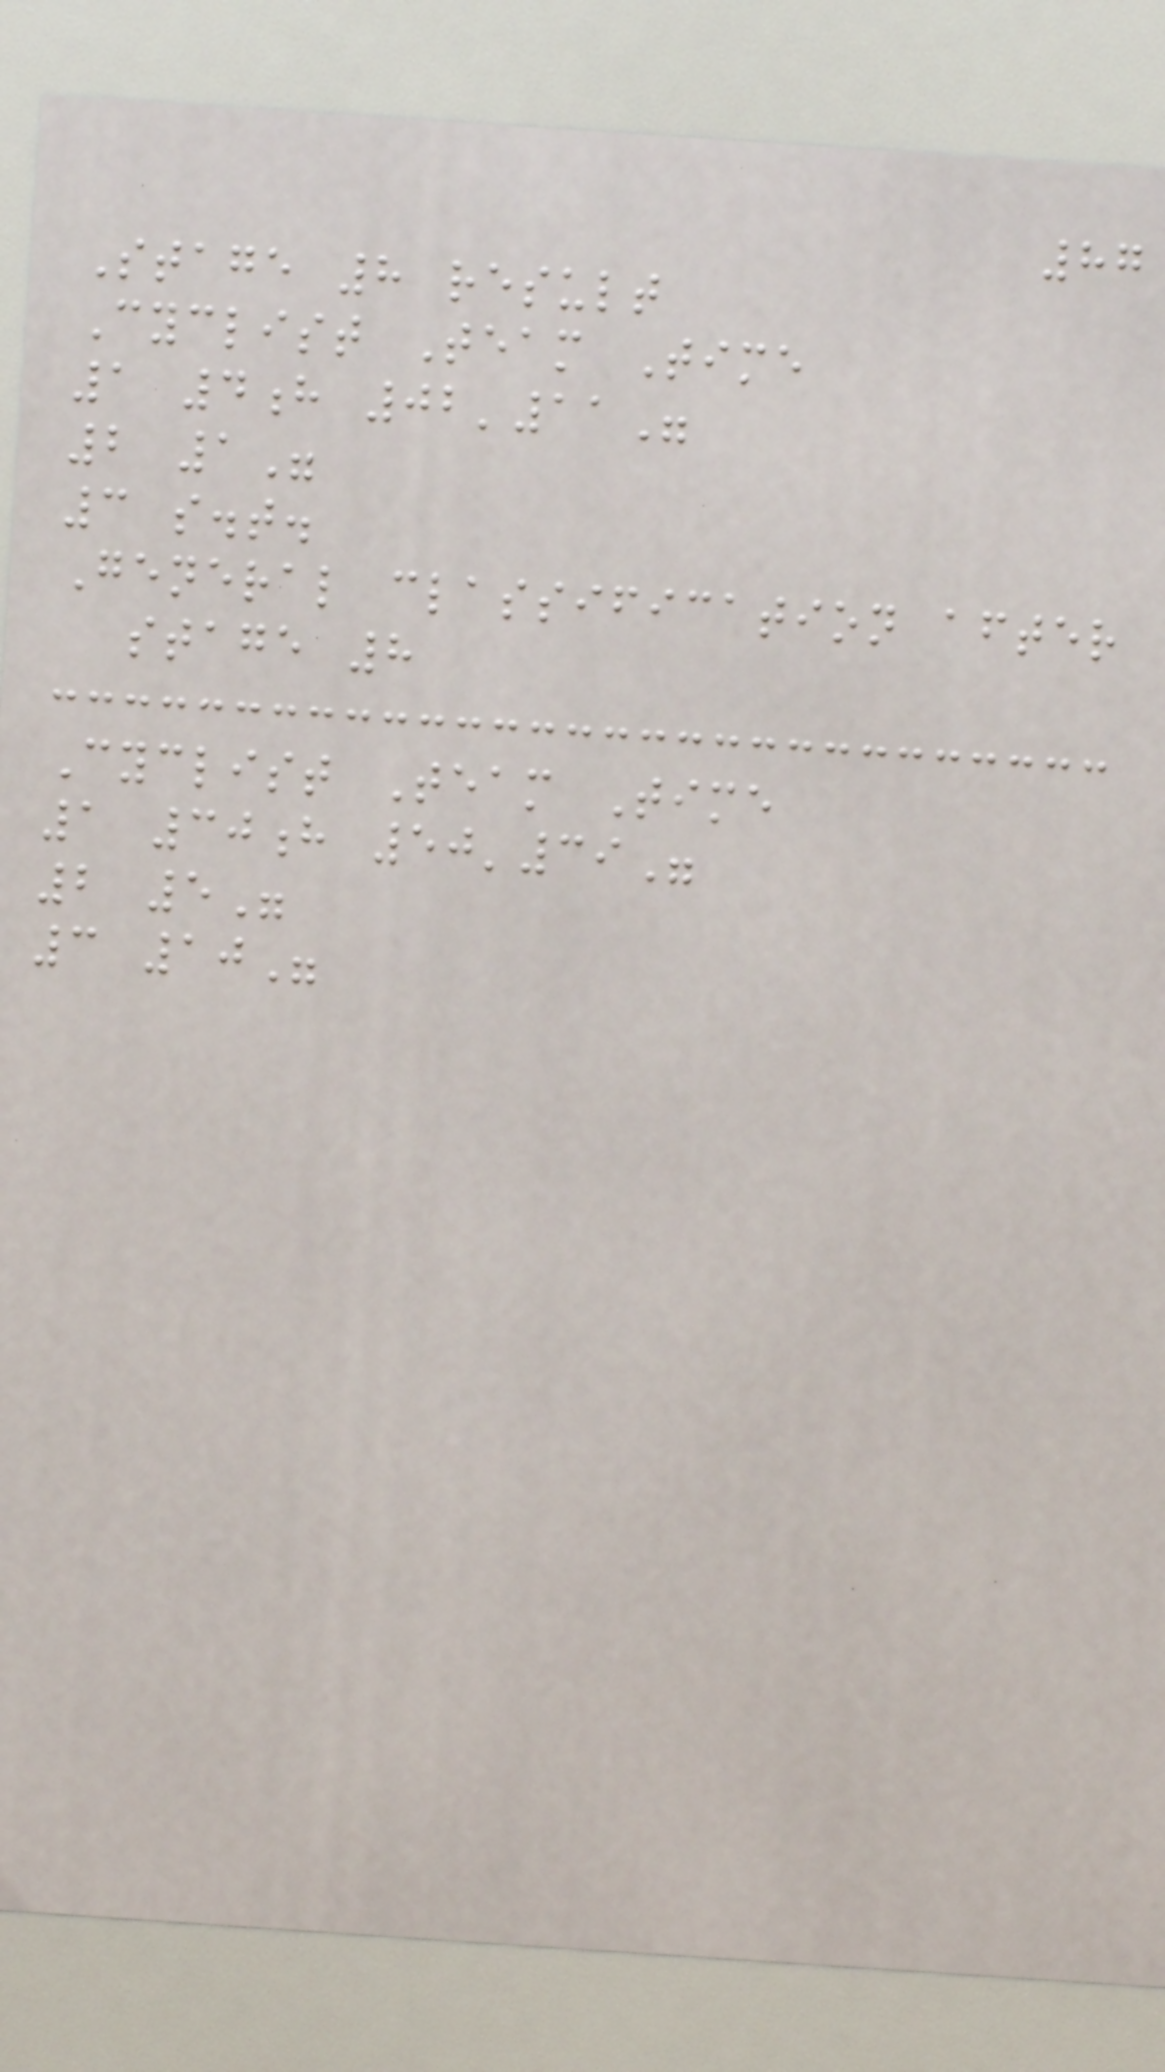87
Stage 8 result
Cyclist Team Time
1 4h 02'11"
2 1"
3 s.t.
General classification after
stage 8
Cyclist Team Time
1 30h 50'39"
2 5"
3 10"
